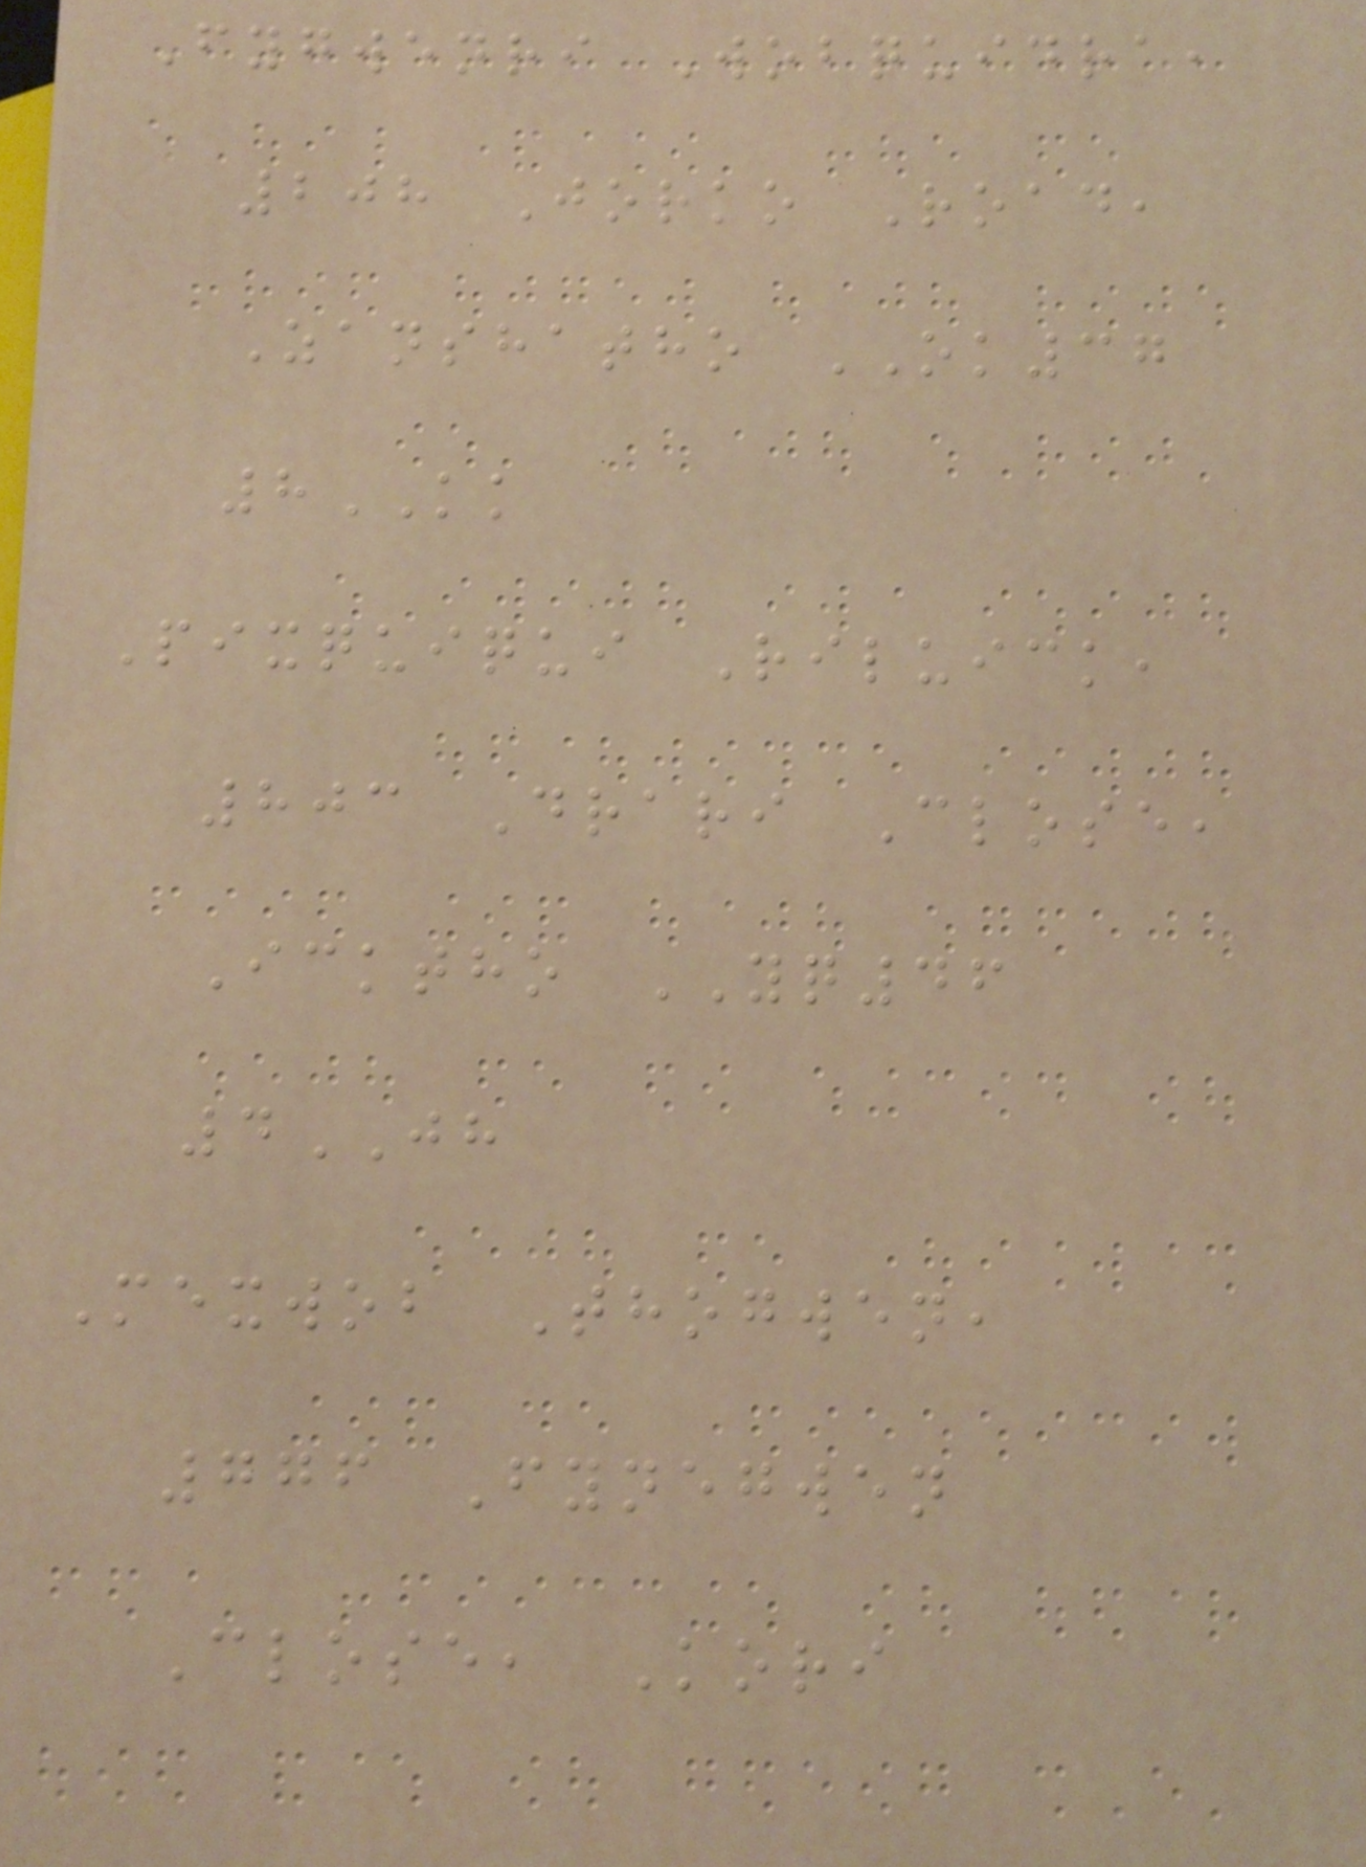Fygwenri Wobquidra,
208 Jorko Road,
Zanshatho OK37
8KK
Pixquiqui Riluick,
803 Drari Close,
Icktho YQ46
4JH
Mexwob Thogwen,
776 Fynegwen
Close, Kori
